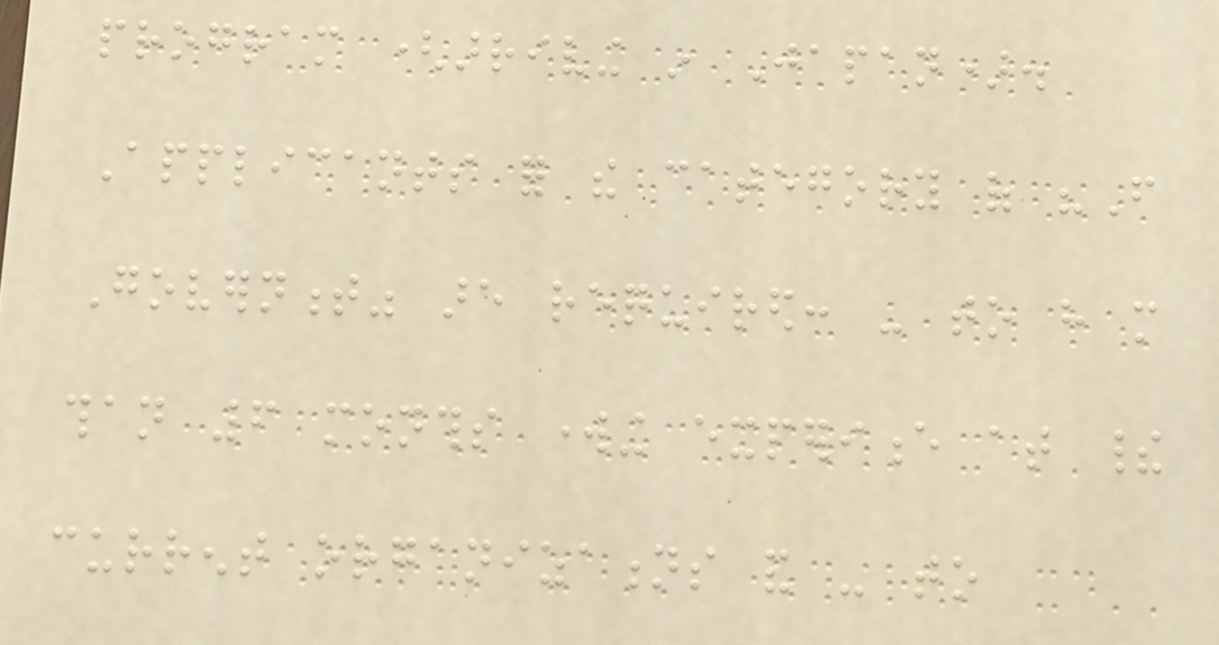program (arriving in Japan).
Applicants for the category of "From
Government" are required: - to have more
than 6 months working experience at their
current organizations and - to
